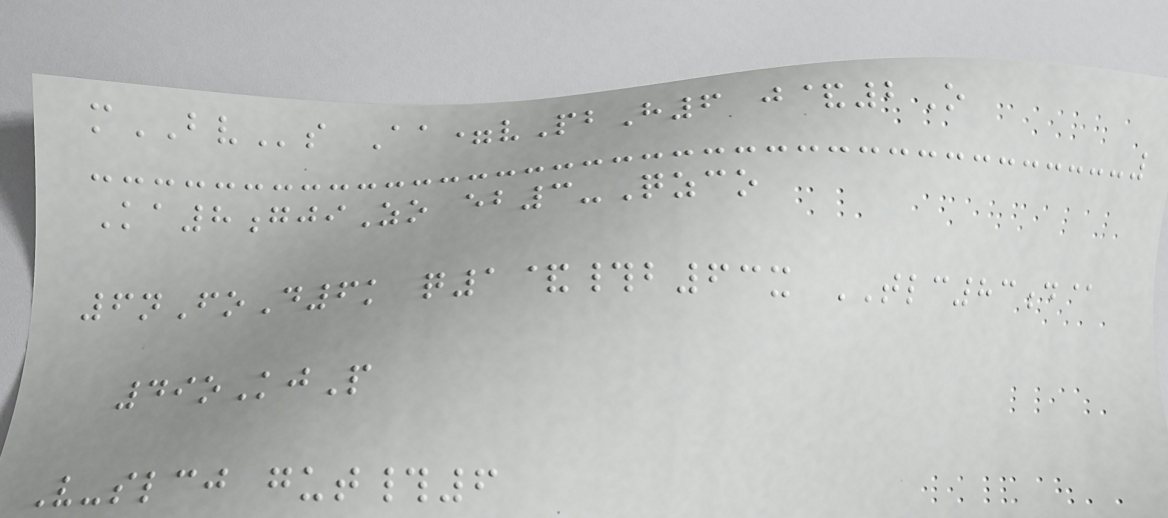mBVs Aa=vPbH6 j&2O
Ka8gjiZo eb3-Qzco
6nFoD6k q1&#b63x TLC83d@
49oKjP
V-slcj gut#6
